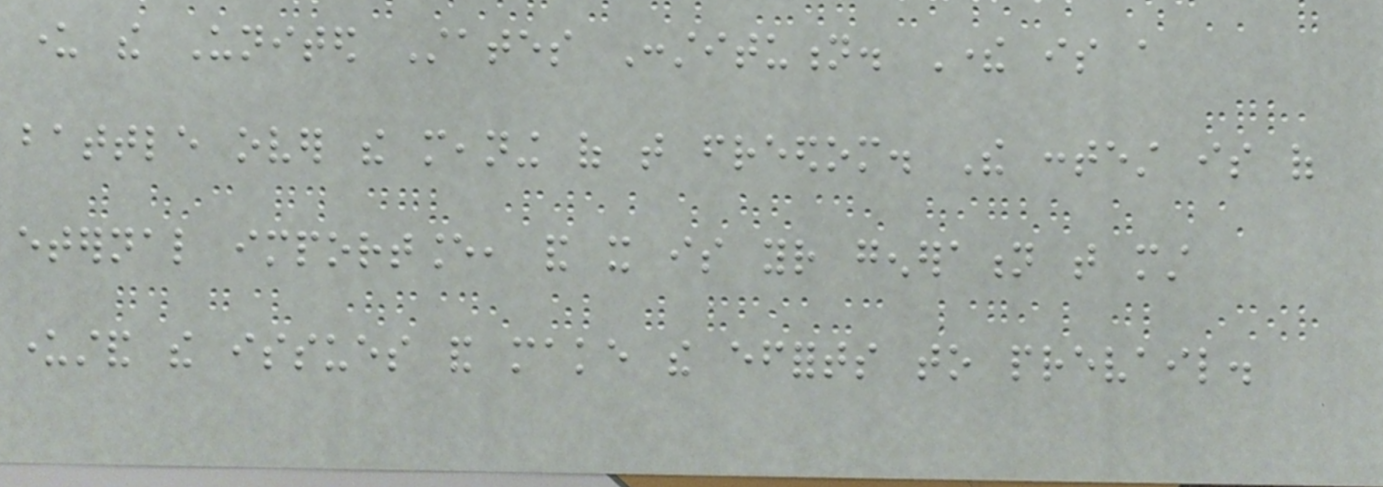under the United States Constitution. There is a
battle over the meaning of that freedom. The contest is of
eternal importance, and it is your generation that must
understand the issues and make the efforts to prevail.
